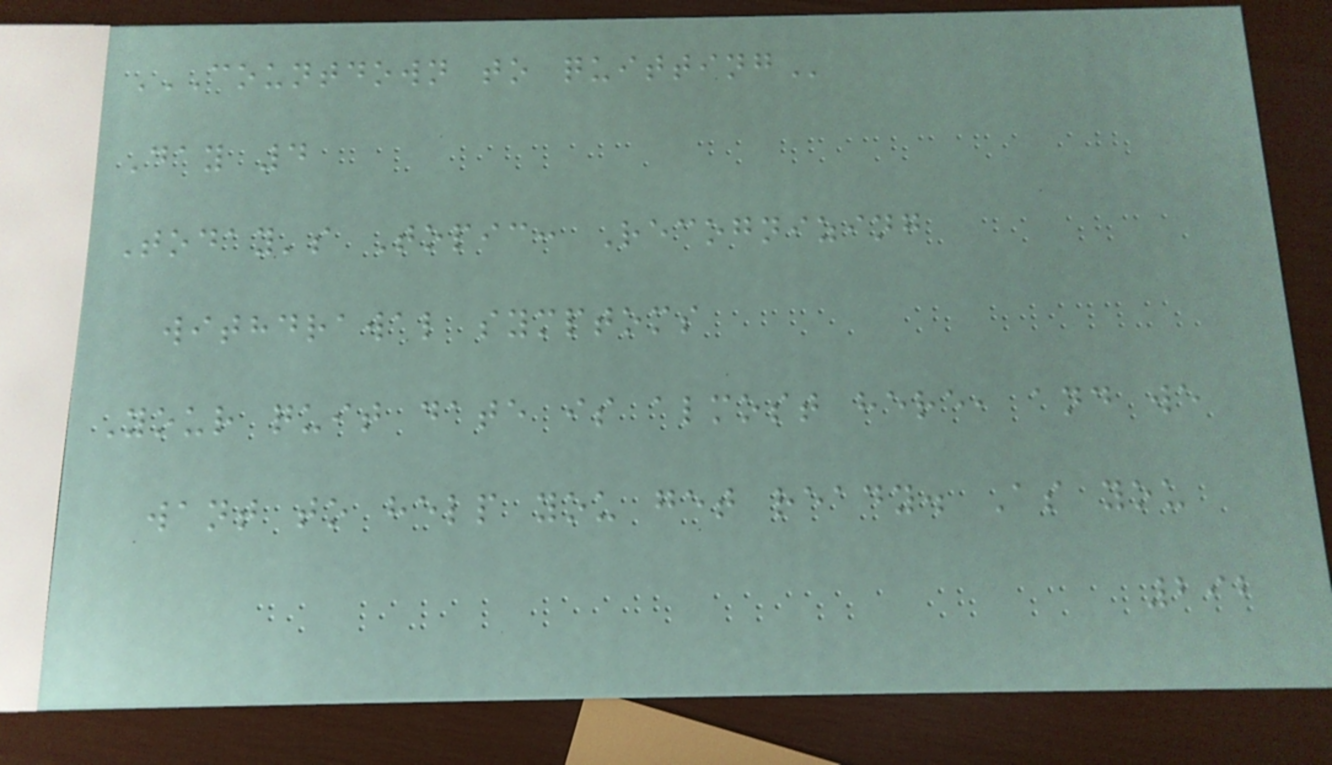COUNTDOWN TO QUITTING
Day 4
Today's Topic: Recognizing
withdrawal symptoms
Your quit date is almost here, and we
want to help you get ready. As you
292
